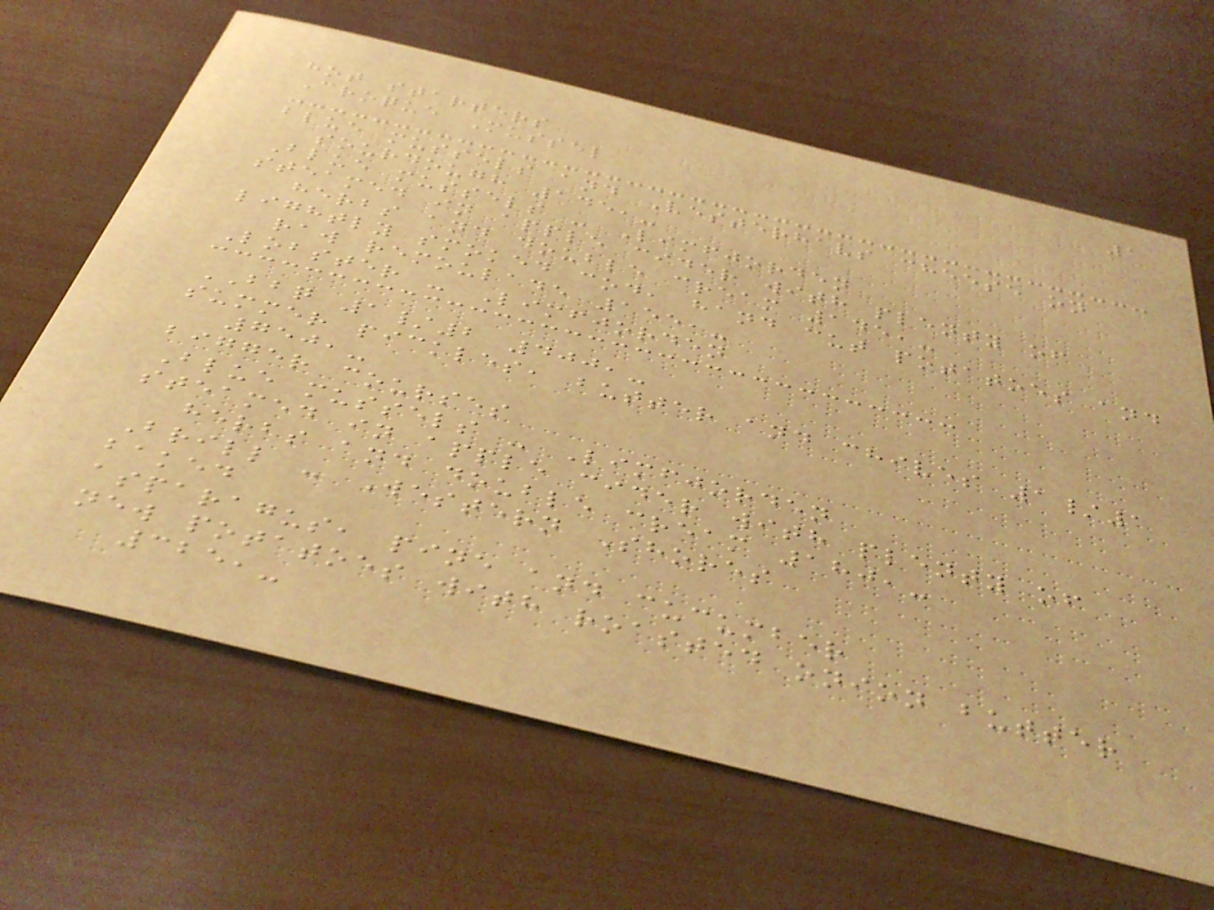1
hot starters
Croque Mussel
blue mussels and Vesterhavs cheese on
sourdough 145,-
Blue mussels - Limfjorden
steamed in apple cider with plenty of
herbs and double cream 145,-
lightly smoked cod, hand cut potatoes and
raw remoulade 155,-
Lobster - Limfjorden
BBQ 1/2 400,-
summer pickles, butter and chives 1/1
750,-
bigger courses
Blue mussels - Limfjorden
steamed in apple cider with plenty of
herbs and double cream 180,-
Brill - Western Shores
baked
asparagus, pine and cucumber
new potatoes with roasted onion butter
325,-
